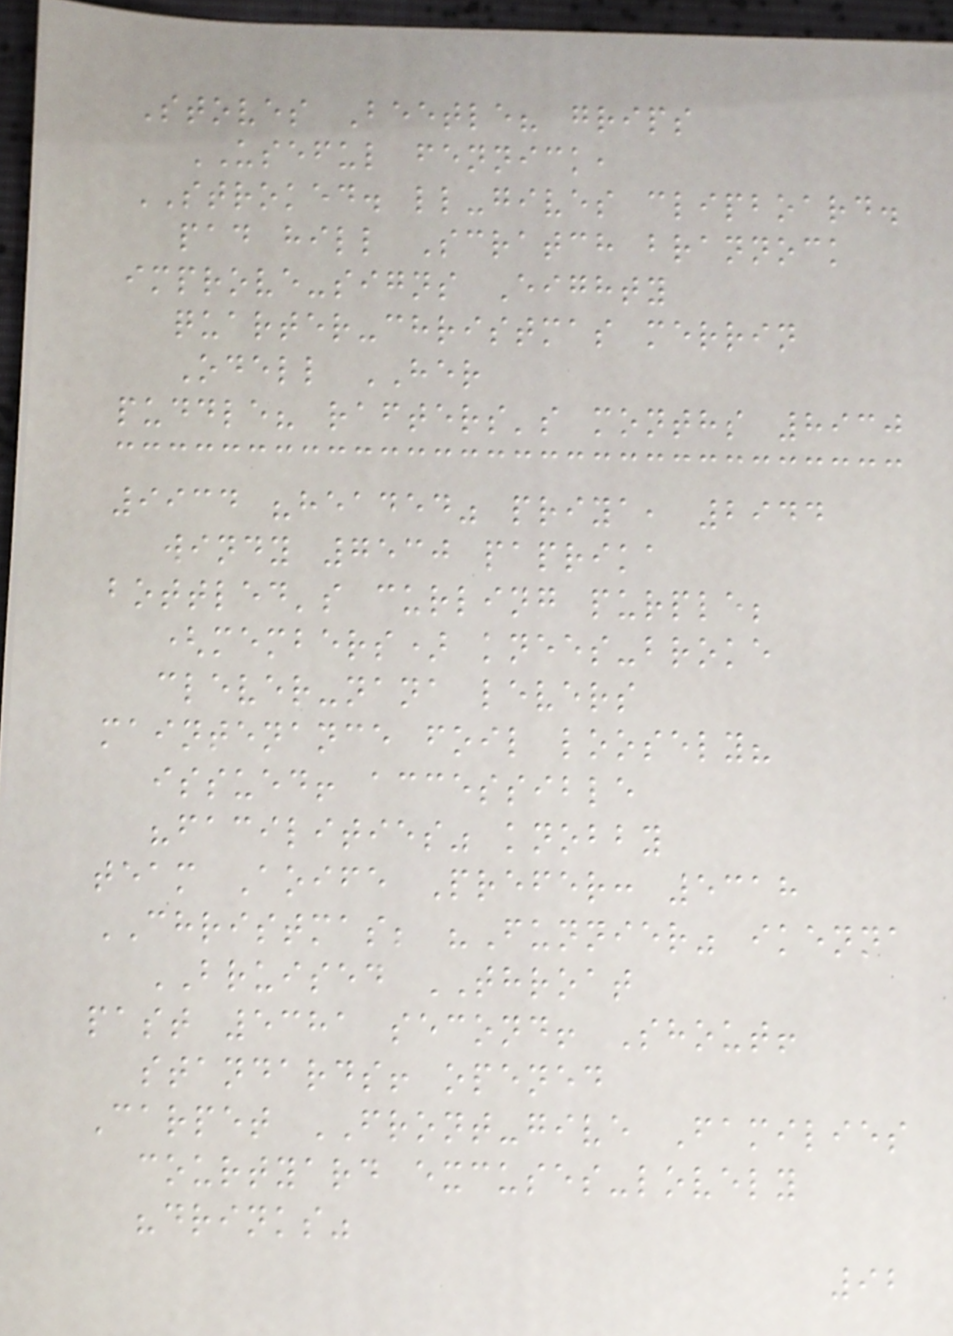Stoves Beetle? grips
USEFUL fennick,
STROKED. ll-gives clipboard.
pad hill Scratch brannock
improve-signs Eighty
quarter-christmas merrin
Odell HER
puddle? rafters's months 8930
9934 "headed" priya, 2944
windy 7530 paprika
bottled's curling purple;
(members) knees-broke
clever-nana levers
maintenance foil loosely?
issued! accessible
"facilities" knobby
team Aoife Prefer: 5318
CHRISTMAS; "Funnier" ikenna
BRUISED THROAT
past 5381 second! Shout!
standards! opened
Carpet FRONT-give Families
courtyard excuses-lovely
"drinks"
92
